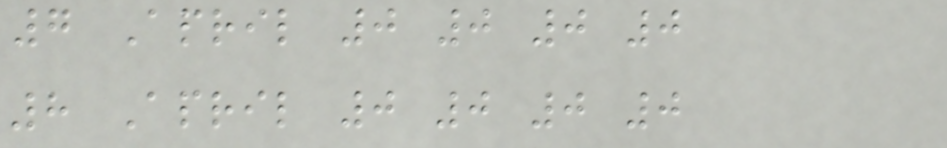7 April 0 0 0 0
8 April 0 0 0 0
